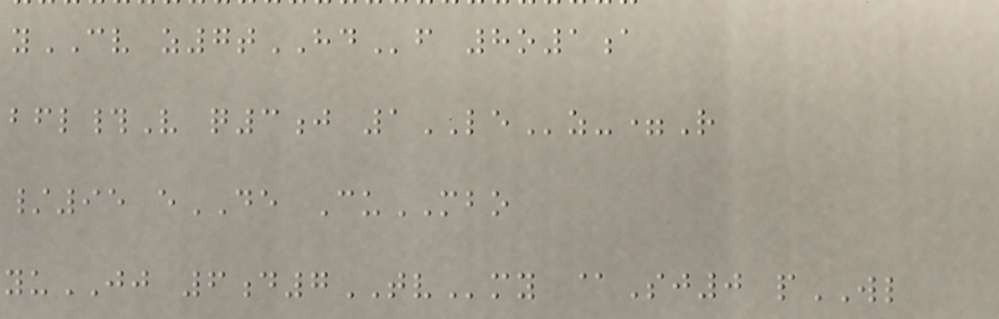yCV z7tHDf 8o1a
bfl#V q3j 1LEz-=R
/95 eDE CuMBO
yuJJ 6d7TVmy @Sj0 pWL
